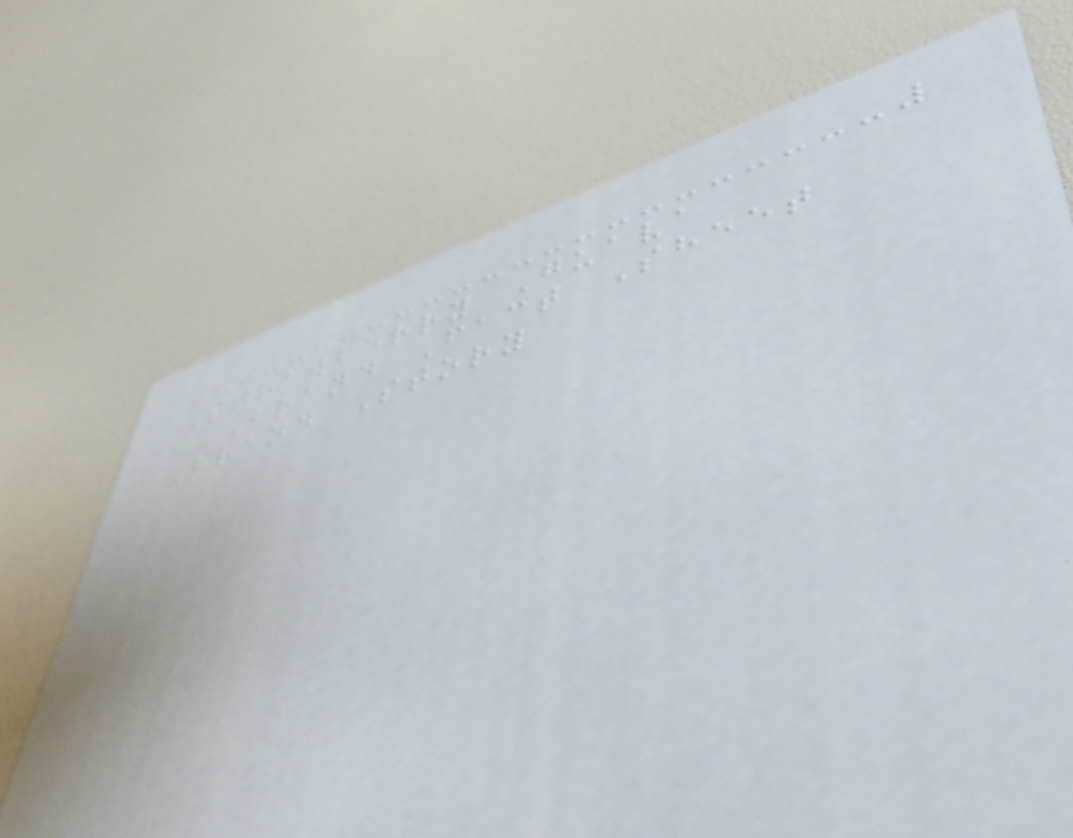Strawberry Guava
Brand Fact Sheet
Brand Story
